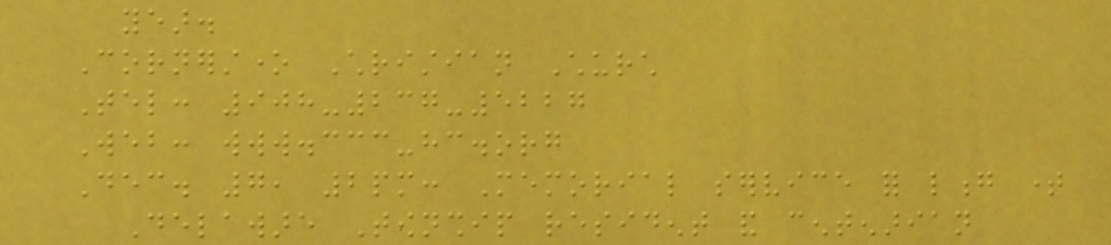year.
Cornerstone Christian Church
Tel: 908-237-5227
Web: www.ccc-hc.org
Dec. 7, 2pm: Memorial service for long time
Delaware Township resident and centenarian
